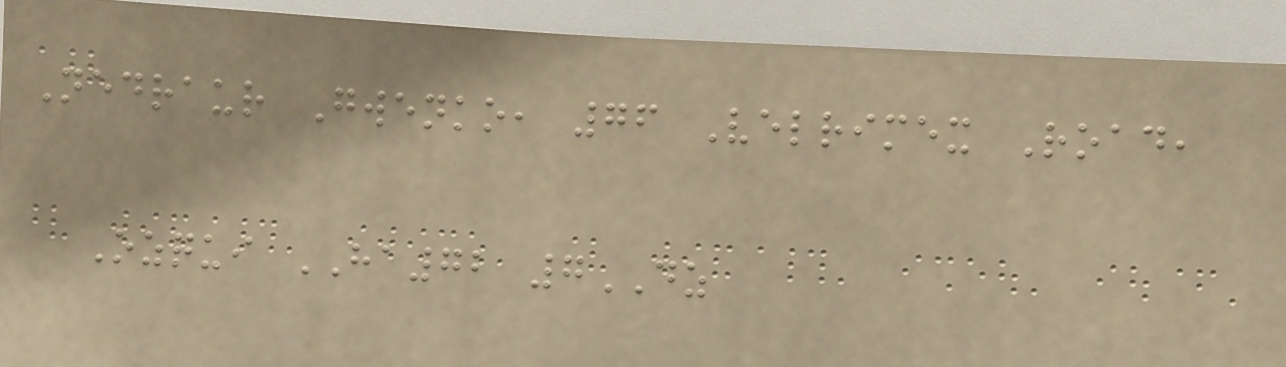Nedraur Gwenko, 76 Velrimex Road,
Ozqui HA72 7DZ
